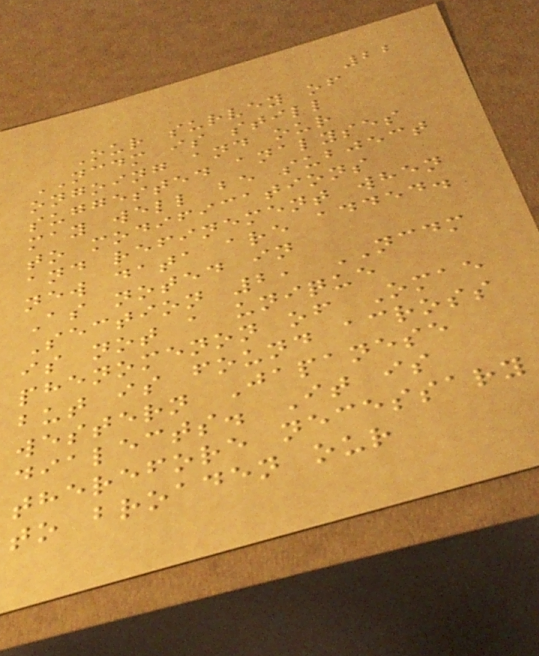22
Our survey of
NCDM is still
ongoing and our
suggested analyses
may well be subject
to modifications
and refinement when
new data are added.
As noted in
Section 2, NCDM
is not a unique
phenomenon of Omae
but is found across
western Japanese
dialects. It is
therefore necessary
to broaden our
